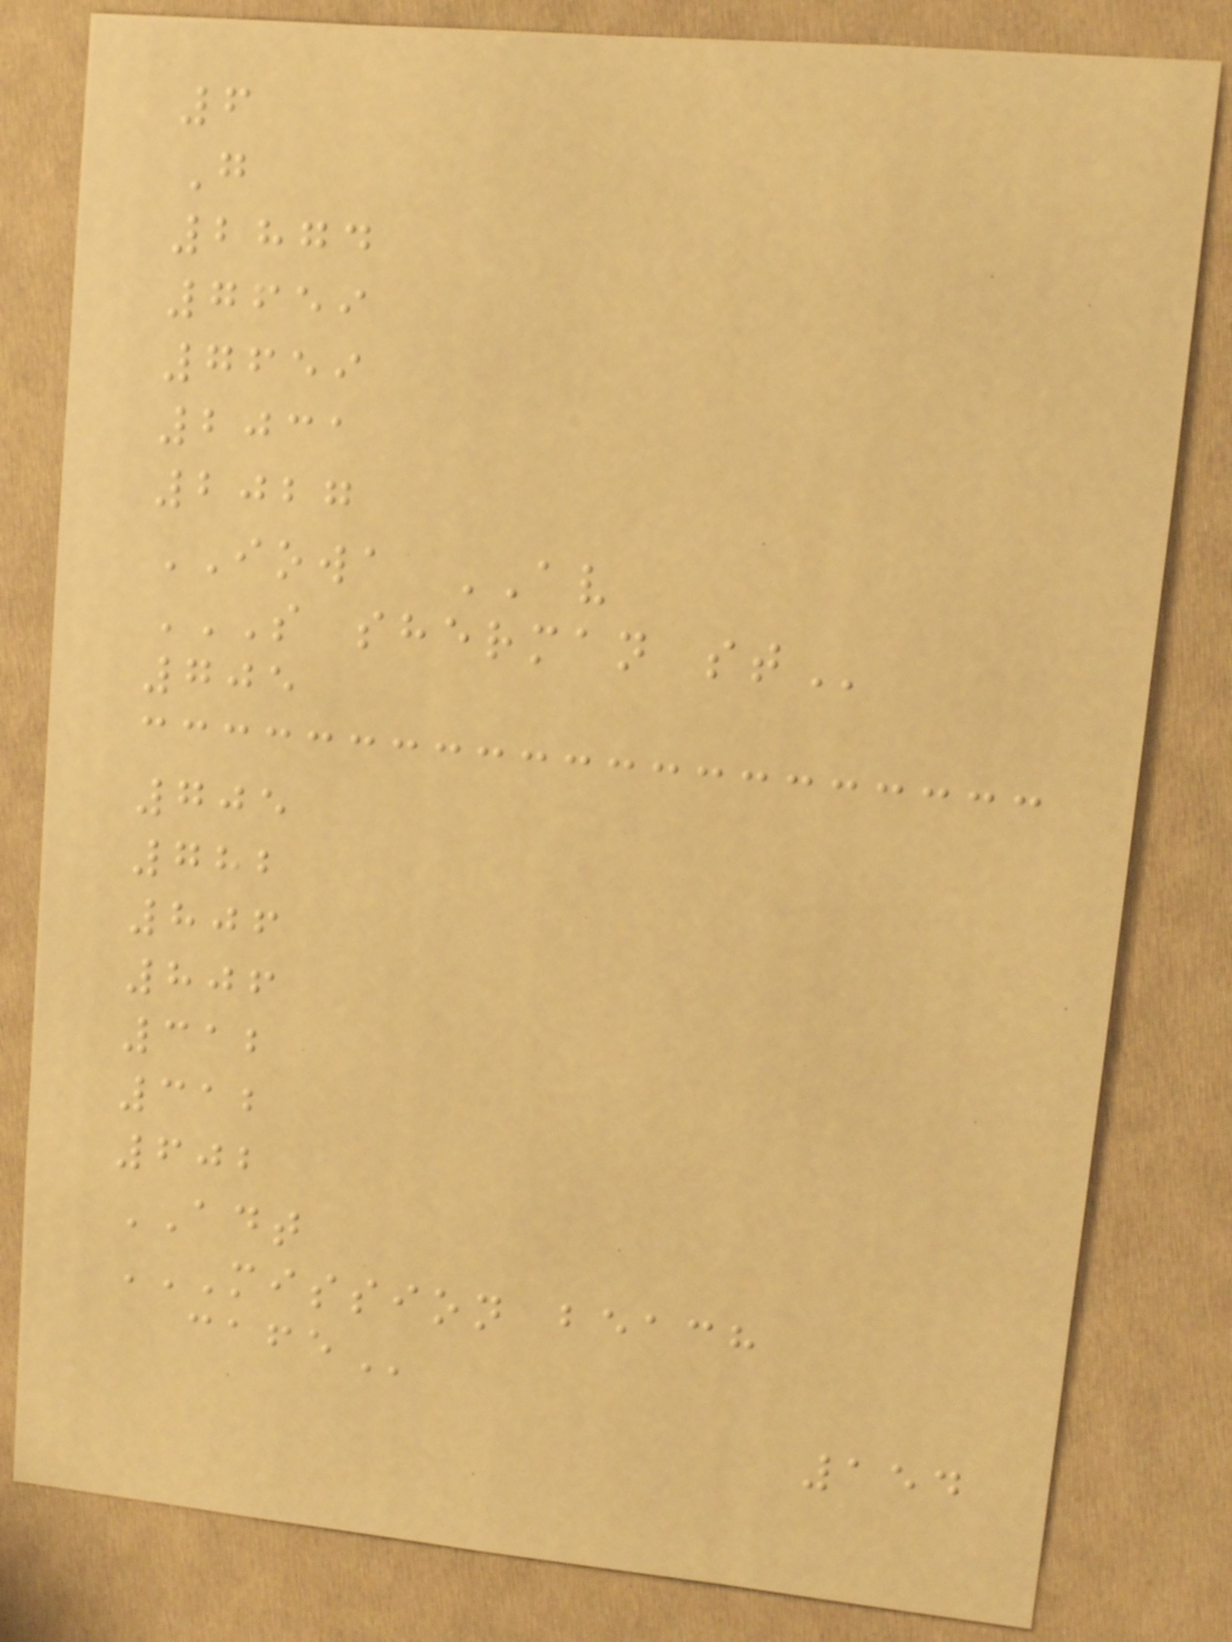6
G
2874
7659
7659
2031
2027
IOWA AV
S SHERMAN ST
705
705
782
806
806
312
312
602
ADT
MISSION BEACH
CAFE
154
